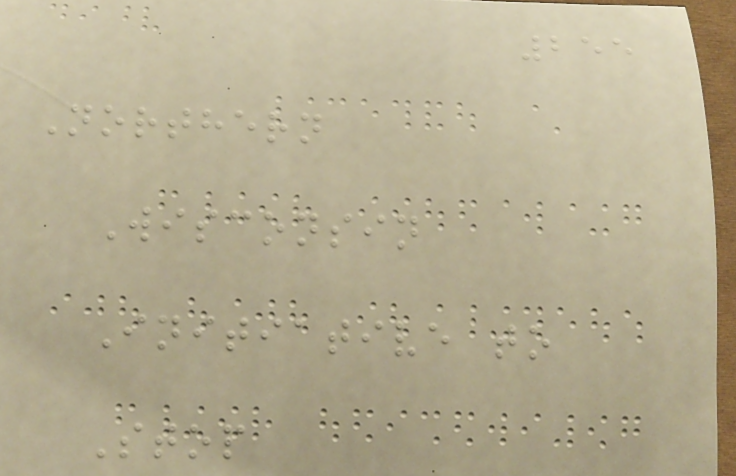255
Northern
Wisconsin
Initiative to
Stop
